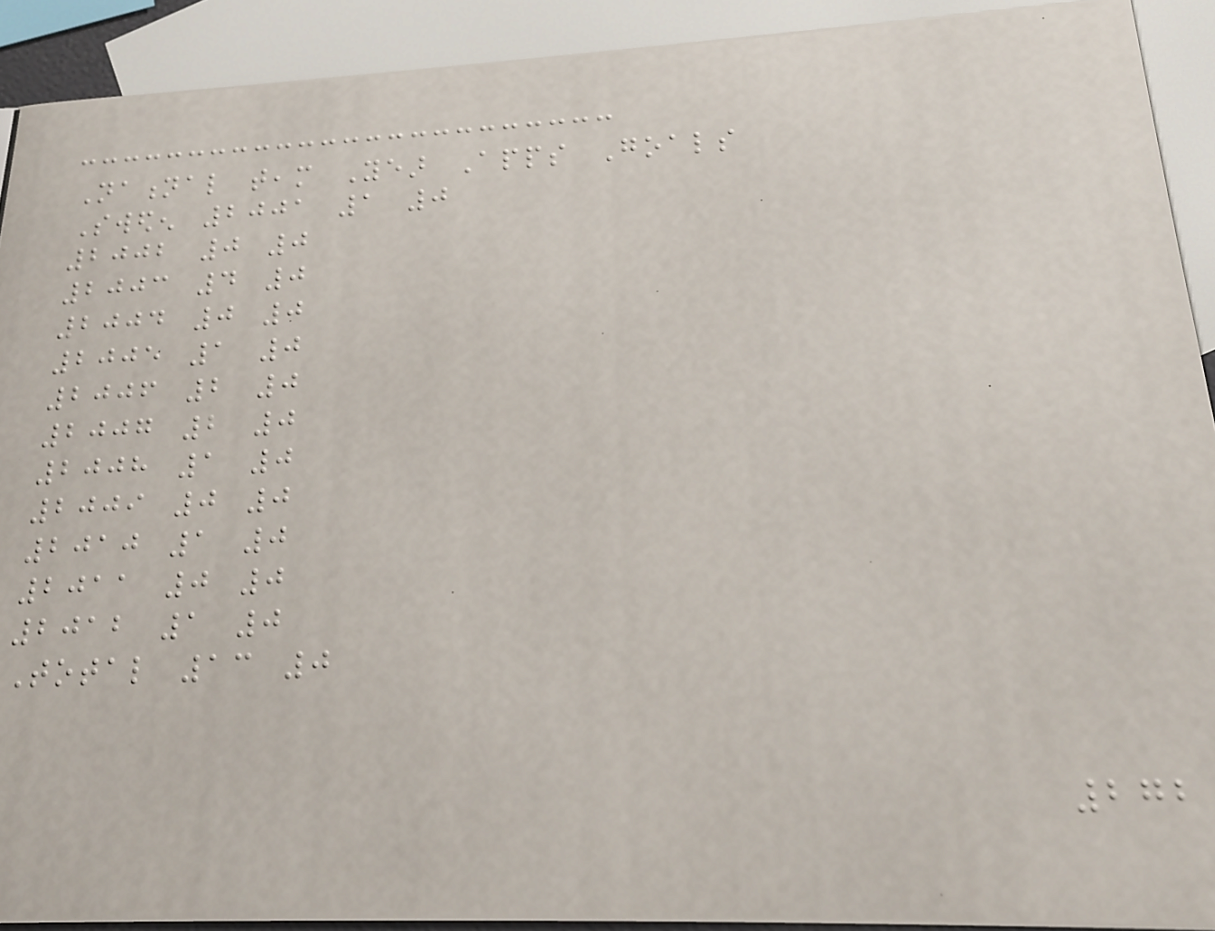National team Year Apps Goals
Sweden 2001 1 0
2002 0 0
2003 4 0
2004 0 0
2005 1 0
2006 2 0
2007 2 0
2008 1 0
2009 0 0
2010 1 0
2011 0 0
2012 1 0
Total 13 0
272
